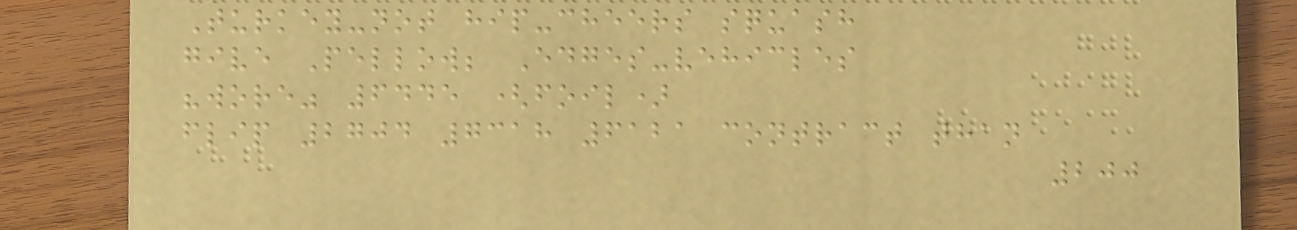Turkey-not hip-cheers squash
give Pellow; Edges-vehicles
"wore" 6445 (foil)
flip 2704 7318 6121 contract than
200
